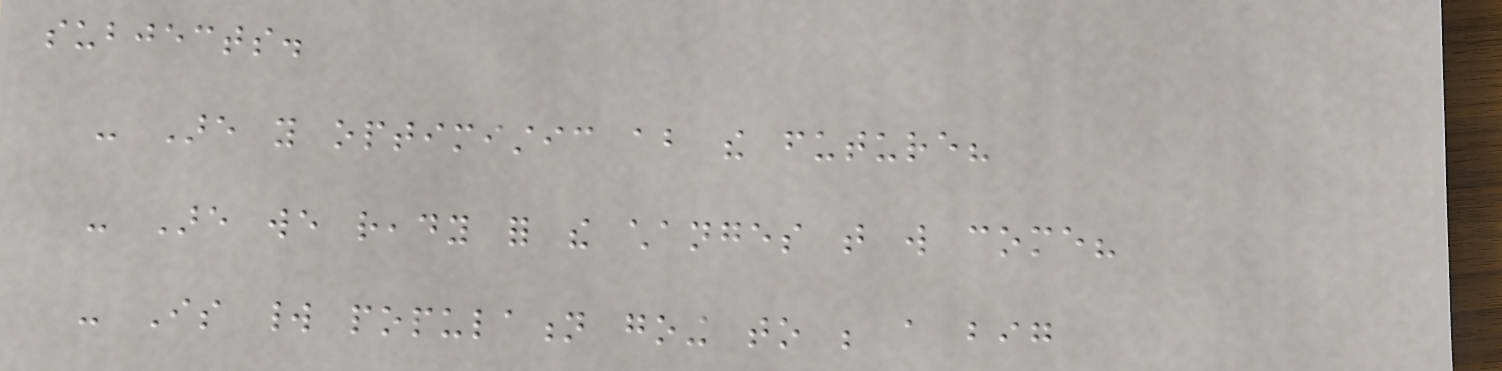subjects.
- Are you optimistic about the future?
- Are we ready for the changes that will come?
- Is world population going to be a big
